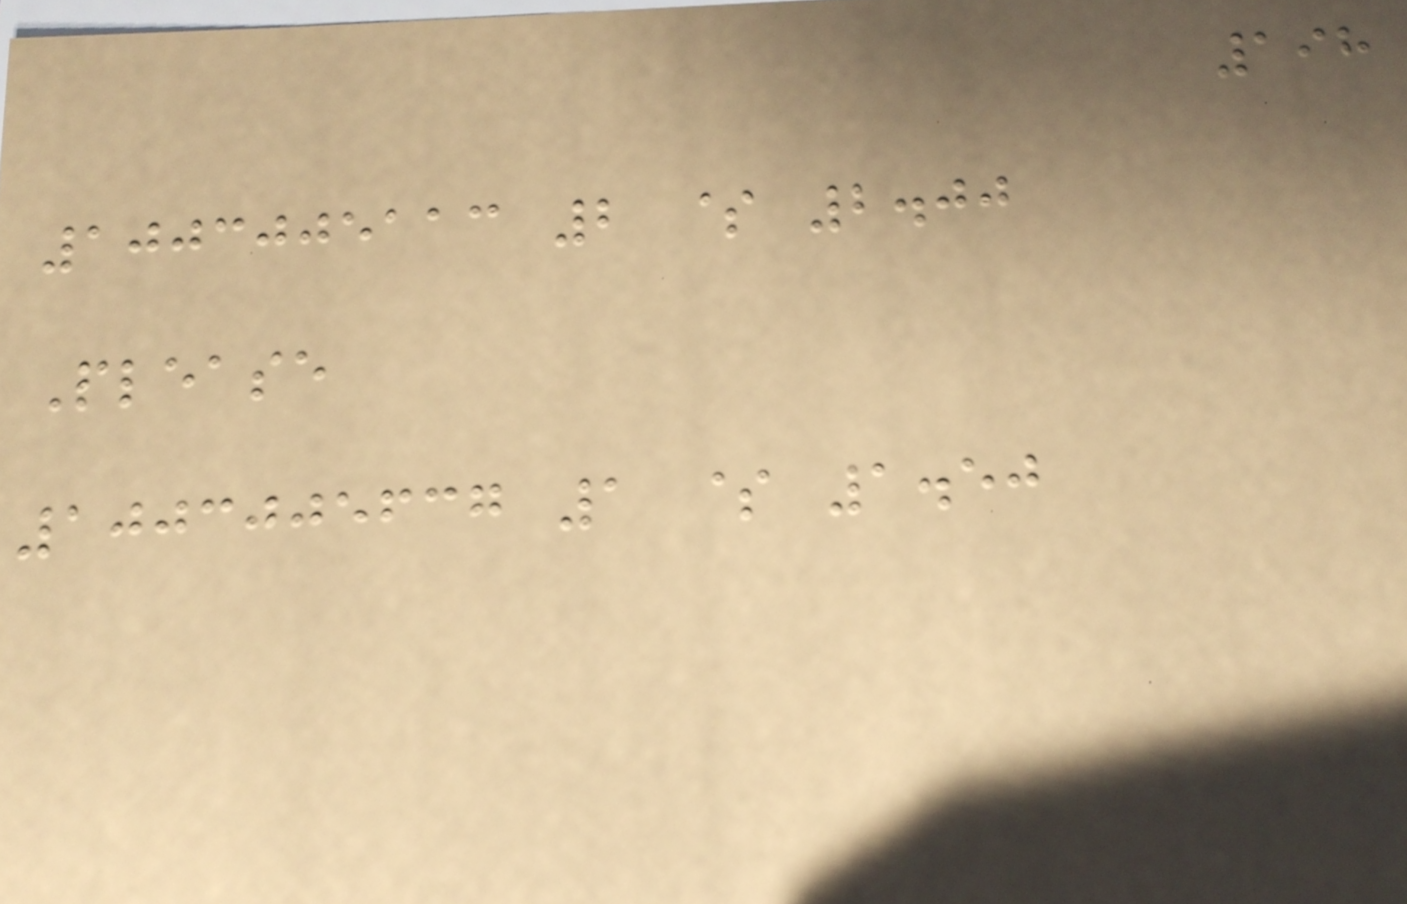198
1003005113 2 $ 2.00
Please
1003005637 1 $ 1.50
